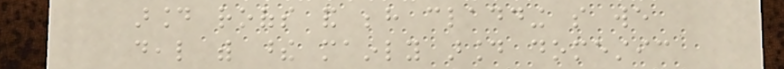around roofs and behind cladding so we
deal with these mainly around domestic
